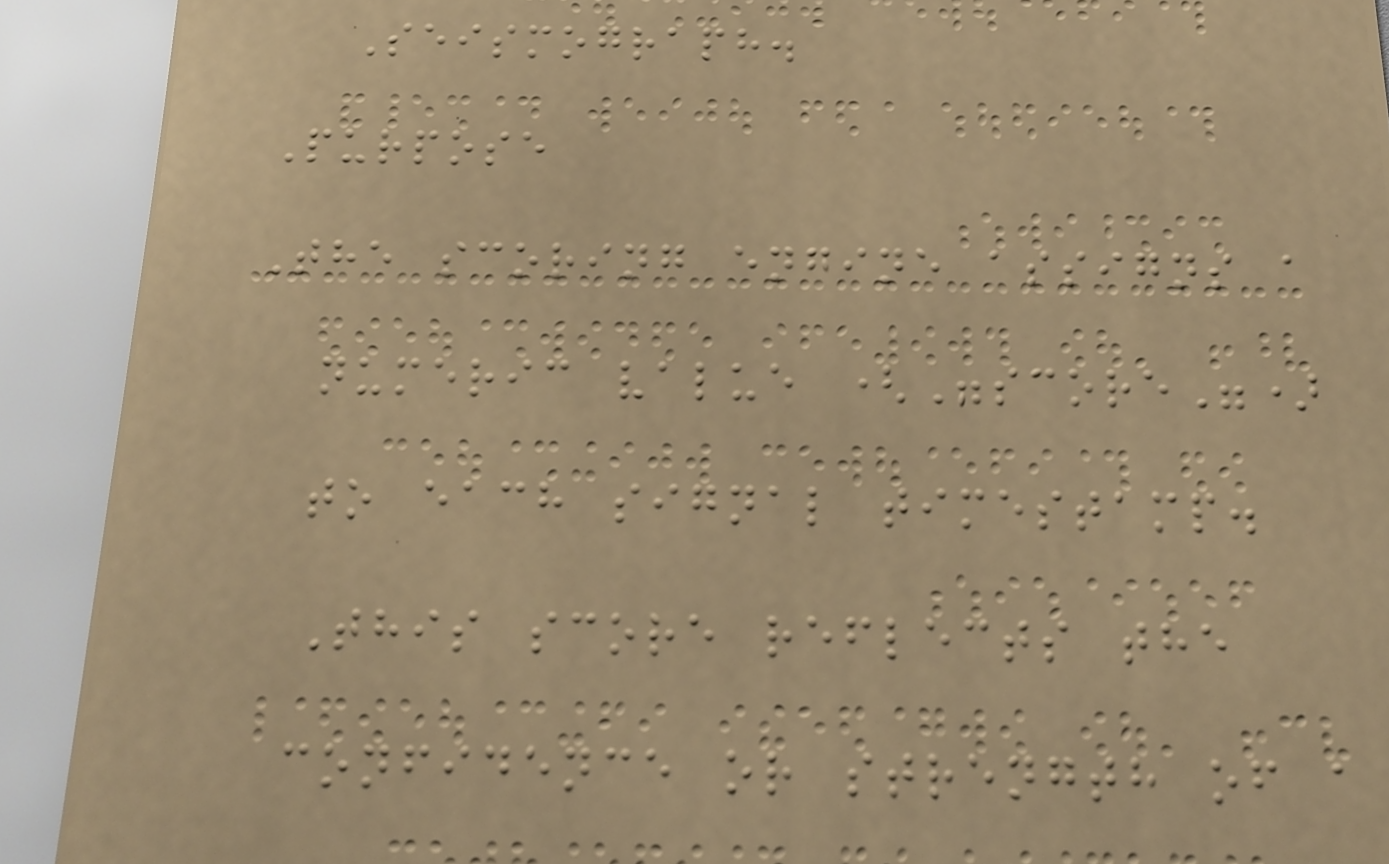Seismograph.
Purpose
The scoring engine assigns a
numeric value ("score")
to each signal timestamp.
This score reflects the
confidence or strength of a
